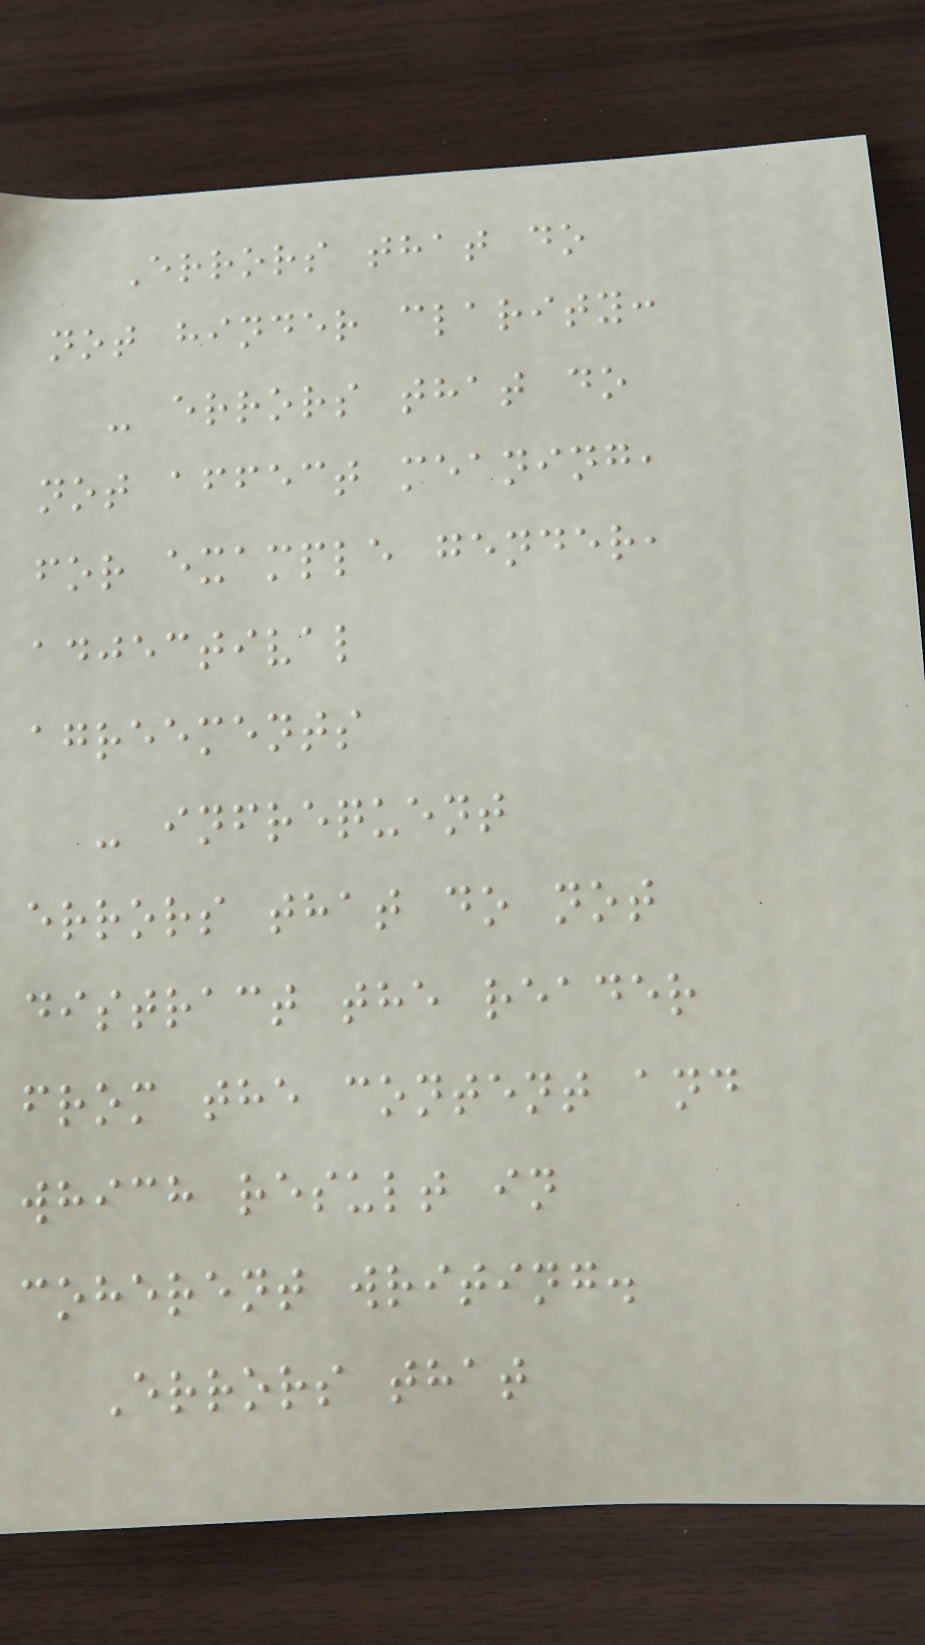Errors that do
not hinder clarity:
- errors that do
not affect meaning,
for example gender,
adjectival
agreements
- infrequent
errors that do not
distract the reader
from the content and
which result in
coherent writing.
Errors that
